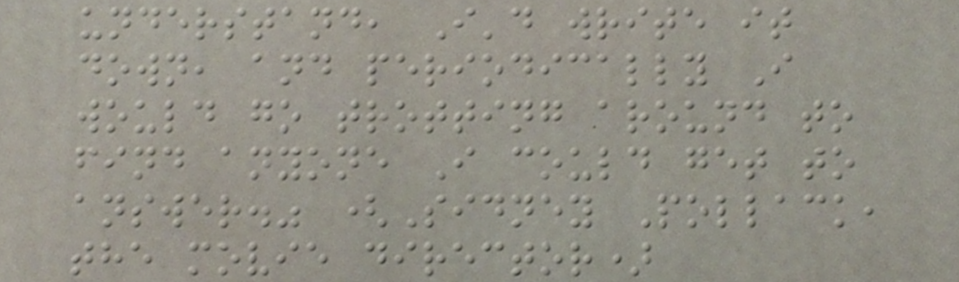understand, I'd write it
down, and periodically I
would go trotting around to
find anyone I could get to
answer." (Sidney Pollack,
the movie director)
